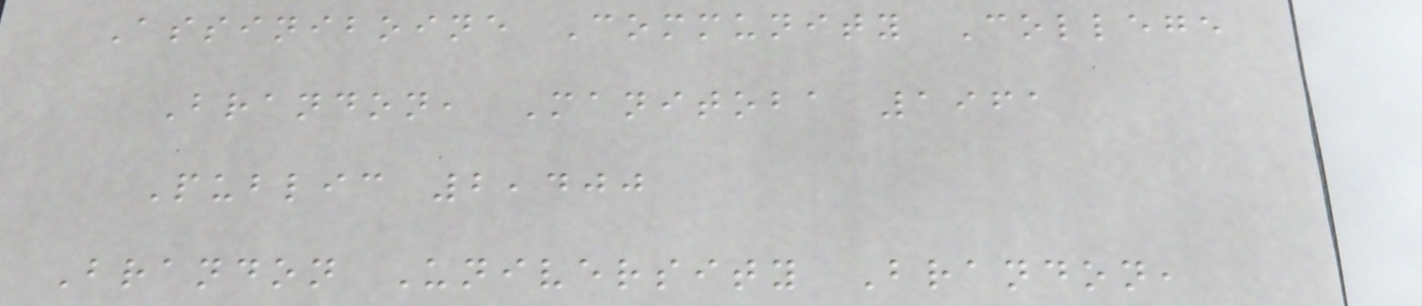Assiniboine Community College
Brandon, Manitoba 1961
Public 2,400
Brandon University Brandon,
